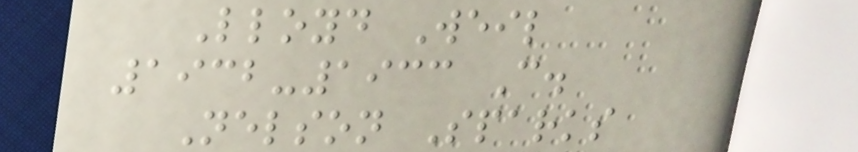Lloyd Weil
1932-1933 C.
Nelson Sparks
